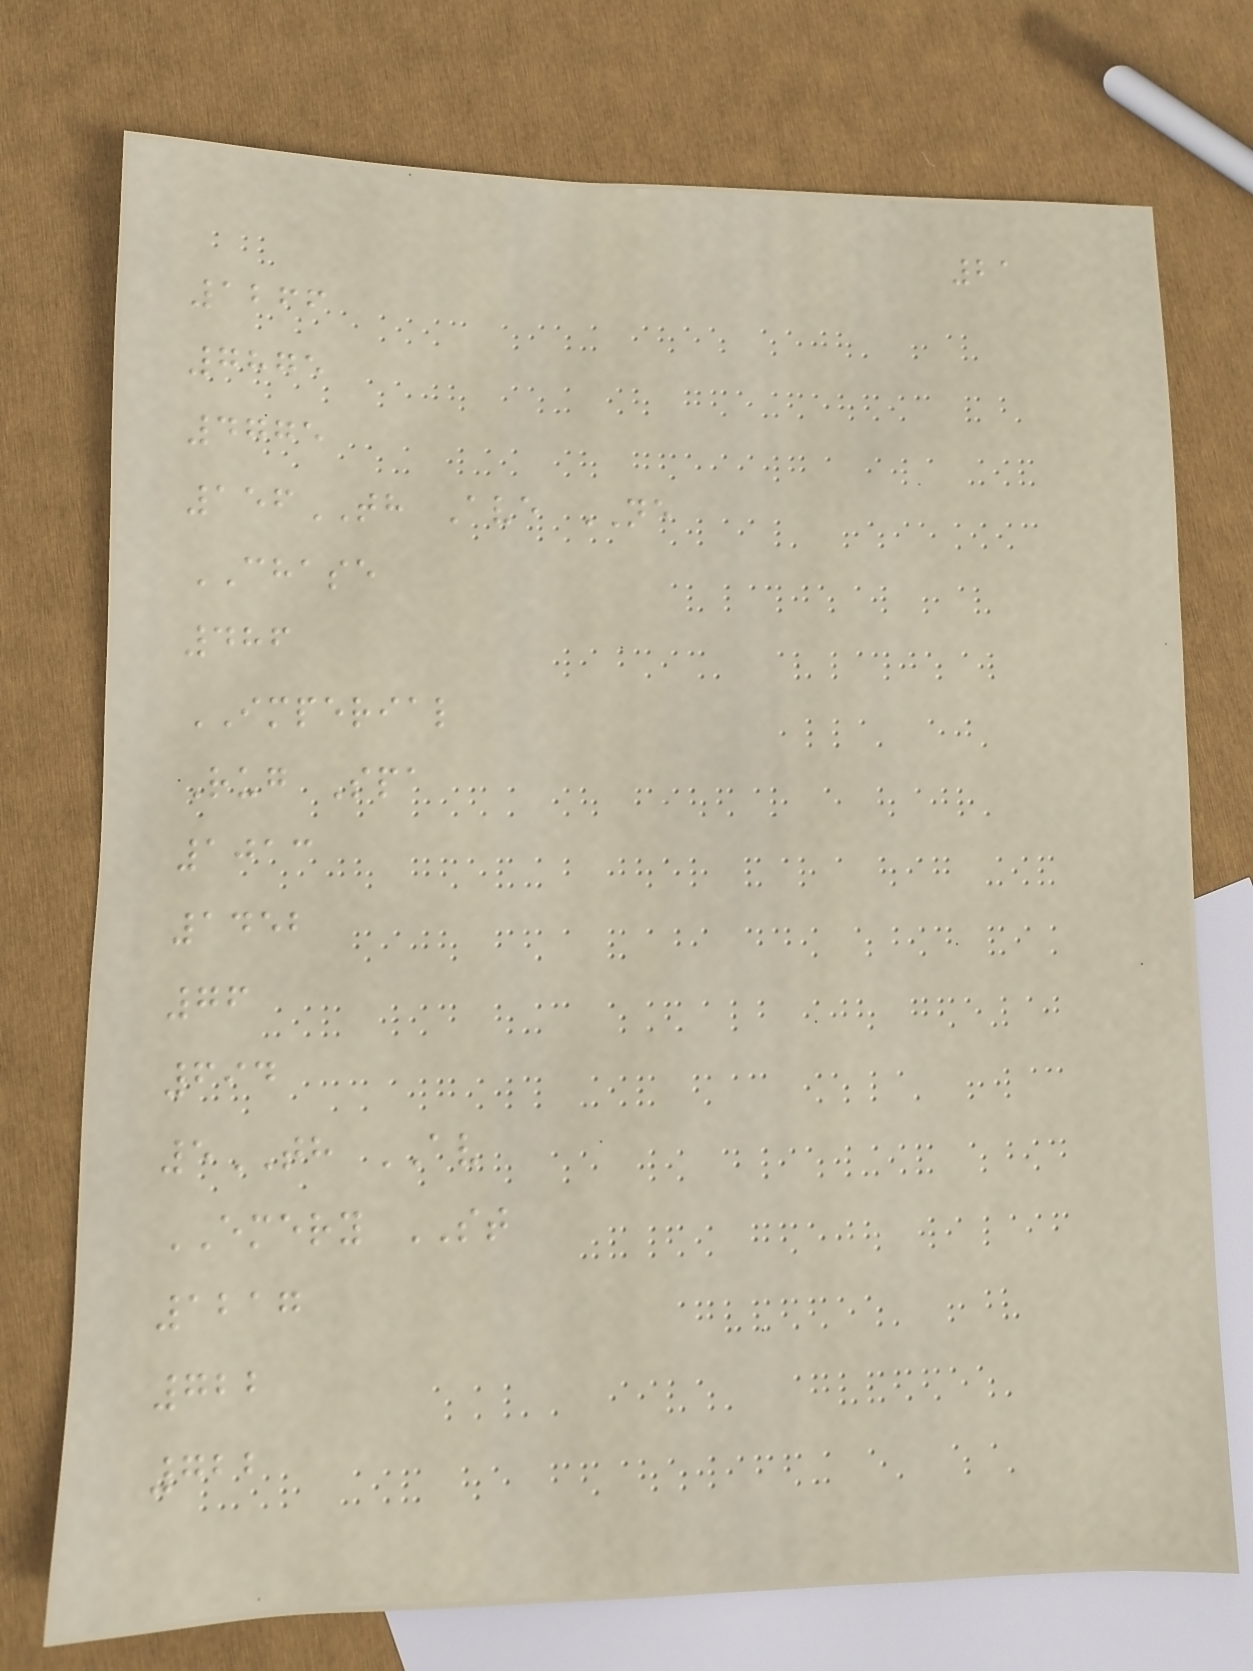21
1266
7875
4775
156TH Ave NE
CHASE
486
IMPERIAL
Rug Spa
1013
1452
76
694
5TH AV
EMERY ST
1217
722
722
